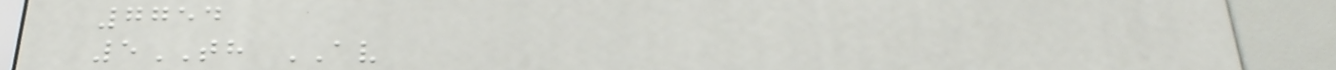7754
5TH AV
